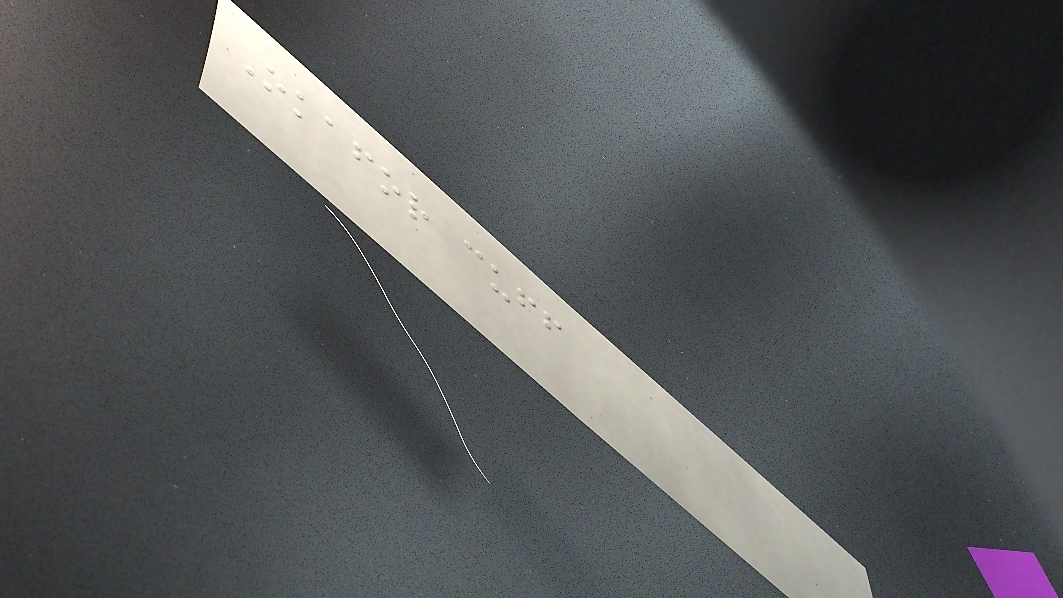Okafor cuff
